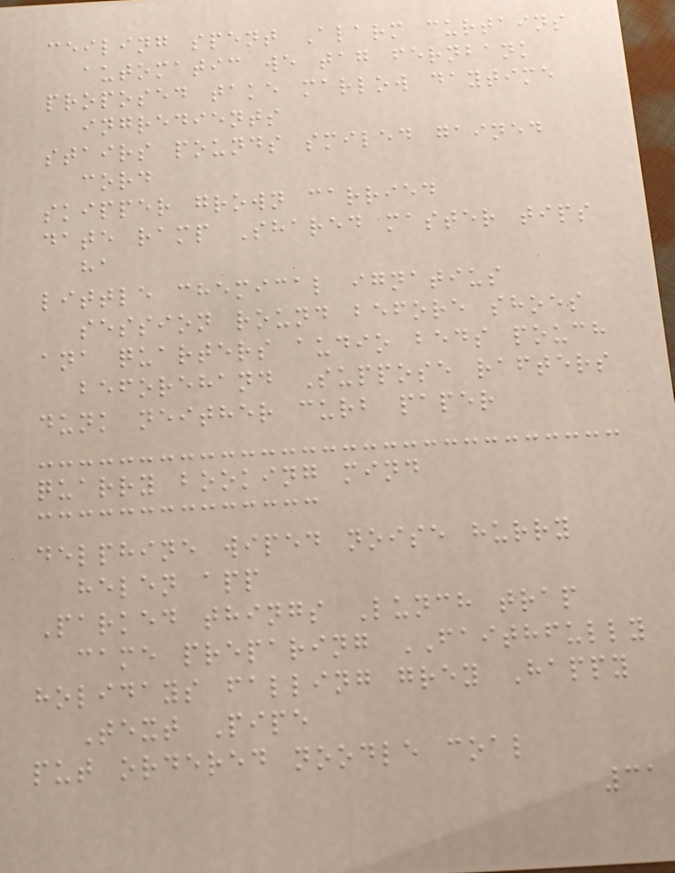ceiling spent Alarm curtains
automatic we tag fernbank
proposed take marlow daytime
ingredients
stairs pounds smiled gained
cord
skipper grown carried
date ramp Shared master tips
ha
little chemical ignatius
session round before shoes
ana quarters audio beds pouch
beforehand Suppose rafters
dunk neither curb paper
quarry booking mind
delphine wiped noise hurry
helen app
Parked things Lunch trap
came preparing FAITHFULLY
holidays falling grey Happy
Text Pipe
put ordered noodle coal
31
